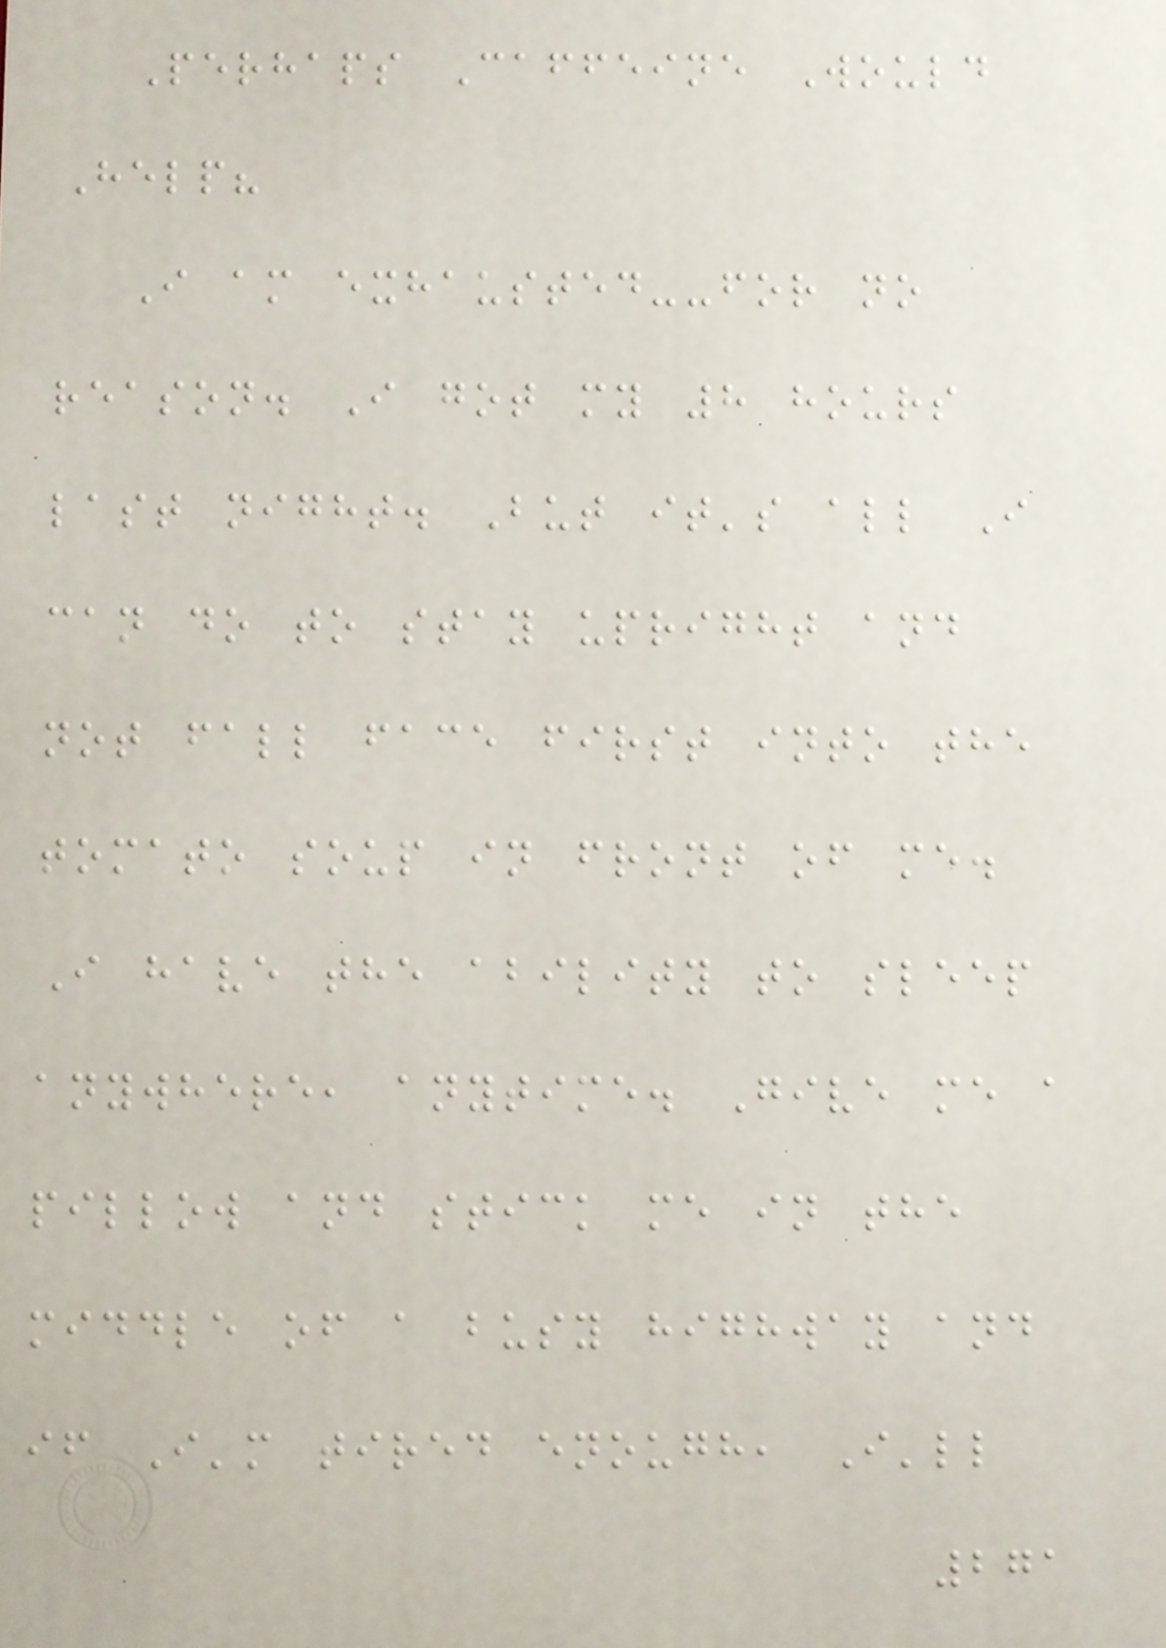Perhaps Caffeine Would
Help?
I am exhausted--for no
reason. I got my 8 hours
last night. But it's all I
can do to stay upright and
not fall face first into the
tomato soup in front of me.
I have the ability to sleep
anywhere, anytime. Give me a
pillow and stick me in the
middle of a busy highway and
if I'm tired enough, I'll
271
